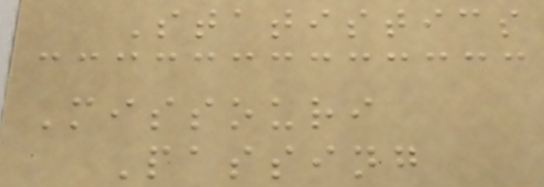Statistics
Missouri
Passing
